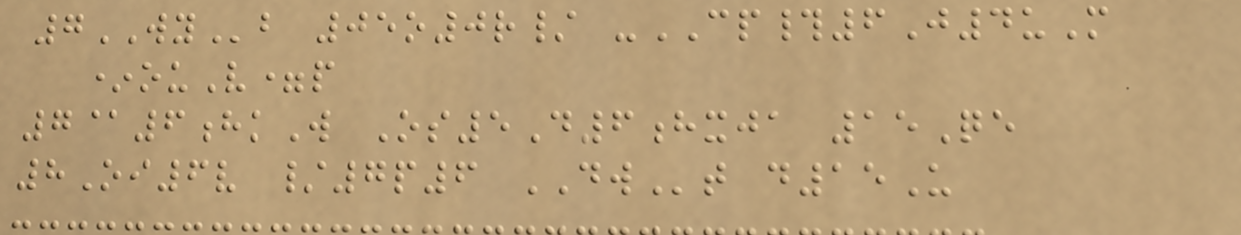7WYb 05o0r/ -CP#6J4uM
*ouV=p
7@6hkW Os5D6hxja 15Qe
8Oi6v /7p6 DWt d15U
